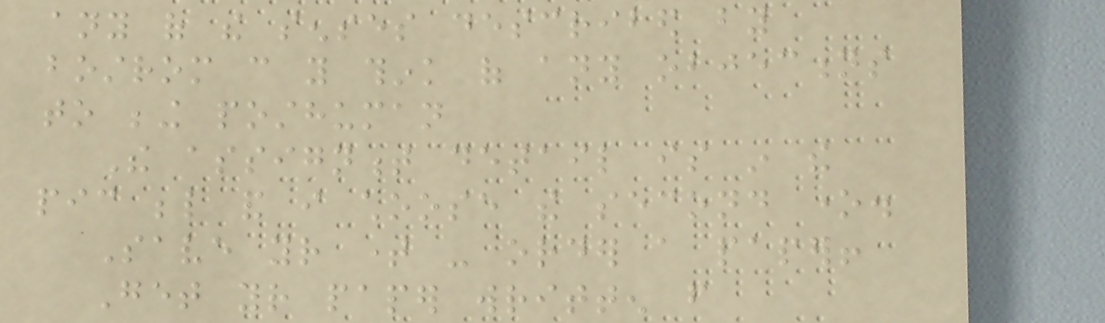any of the senses described by
bostrom can you think of any objections
to being posthuman
The assignment detail is in the
pic below and i choose the second one.
Save your time - order a paper!
Get your paper written from
